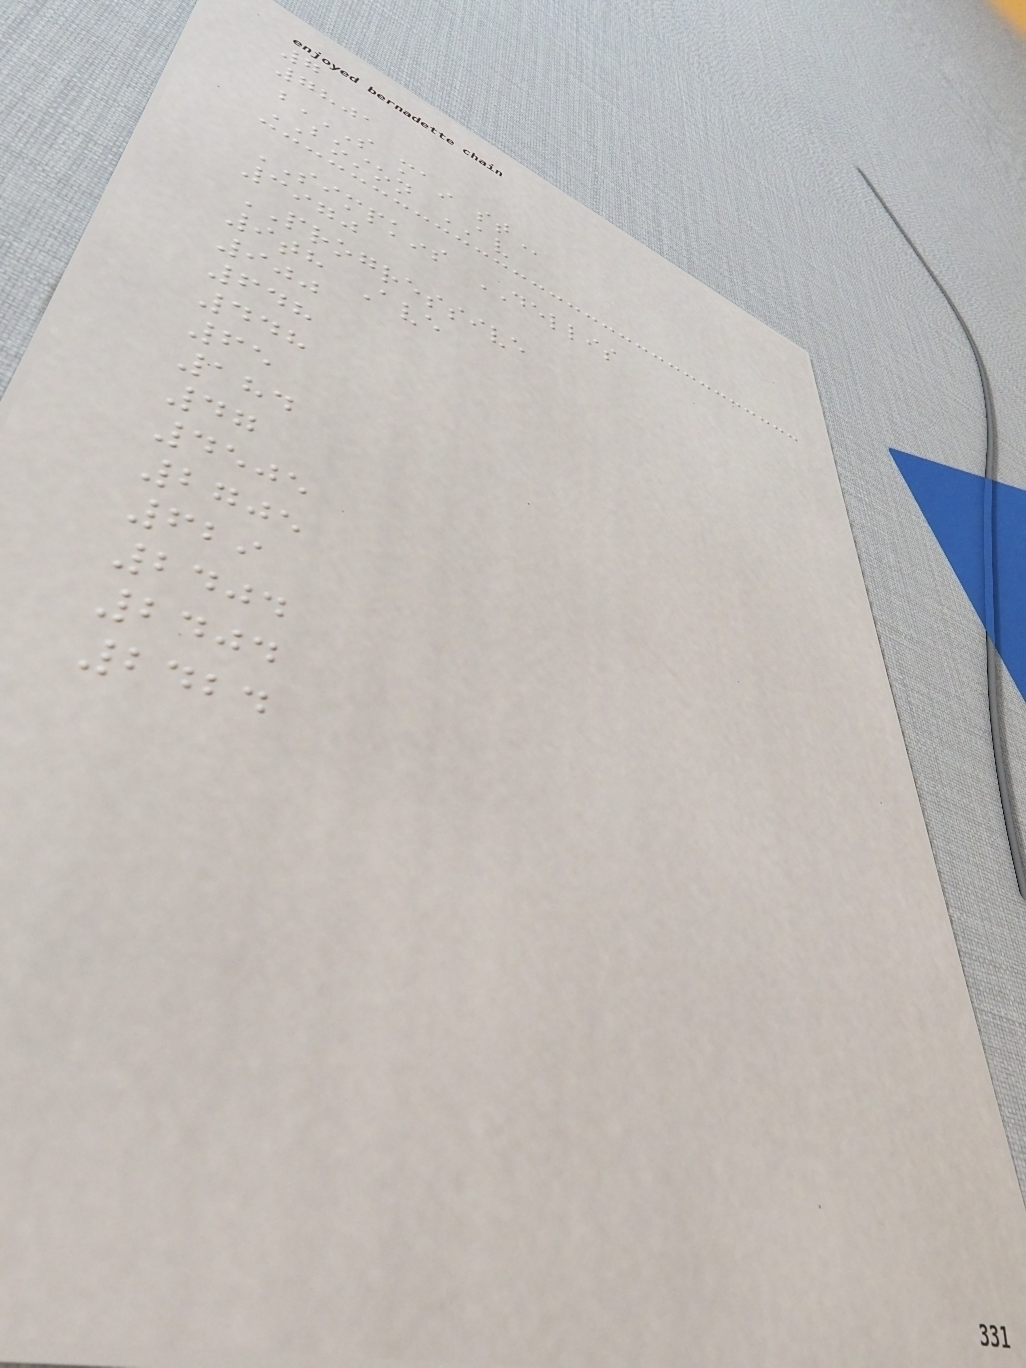7
7801
S MAIN ST
BOSTON AV
SIMPKINS DELLIS
3970
PROGRESSIVE
9th Ave
900
648
448
65
184
47
4505
2705
629
2404
2404
2424
